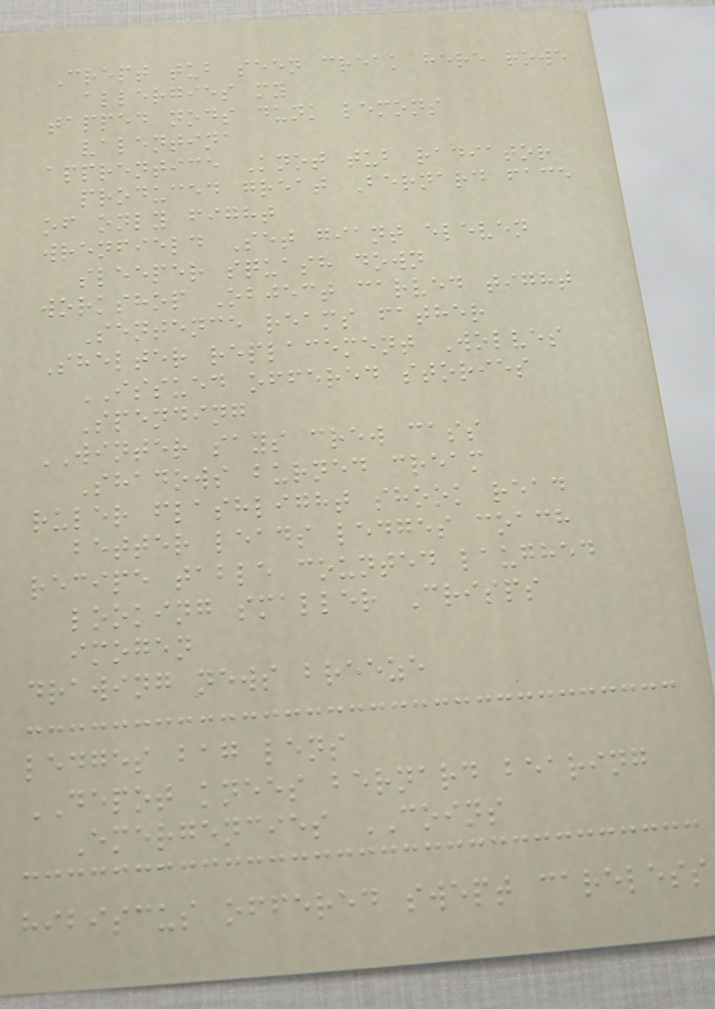Crept tub seen creak here rowe
allergies my
tapped nods dunk lemons
valentina
apprentice Knot tub radiator
produced great Bernard face
of only fight
wrenfield Set giant eleven
sleeper squash down
workshop Object carved tight
Sentence reams father
Shelter replacement Wolves
ISSUED offered stories
Spending
WINTER says crew cass
Shadows burned cream
ruler flashlight shook read
better leads ledges coach
recipe table counted laughed
looking smaller Crisps
imogen
drawing news breeze
ledges bag lens
DEPOT knees bernard bearing
Emergencies COINS
hibiscus offered swept careless
